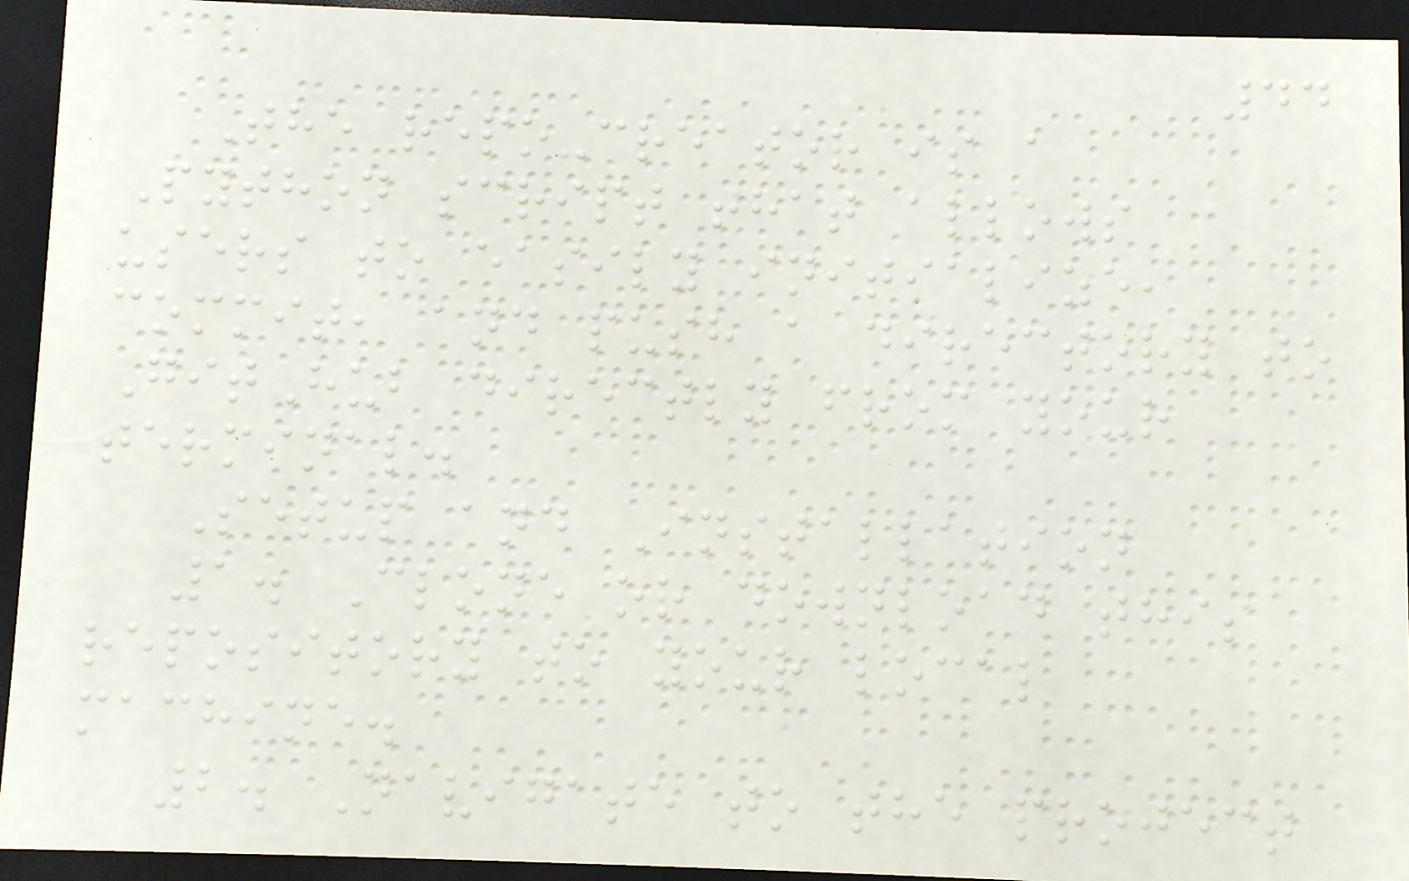44
The repo-creator is a
Python script that allows
users to easily initialize,
commit, and push a directory to
GitHub directly from your
terminal.
Setup and Installation
1. Clone or download this
repository to your local
machine.
2. Navigate to the project
